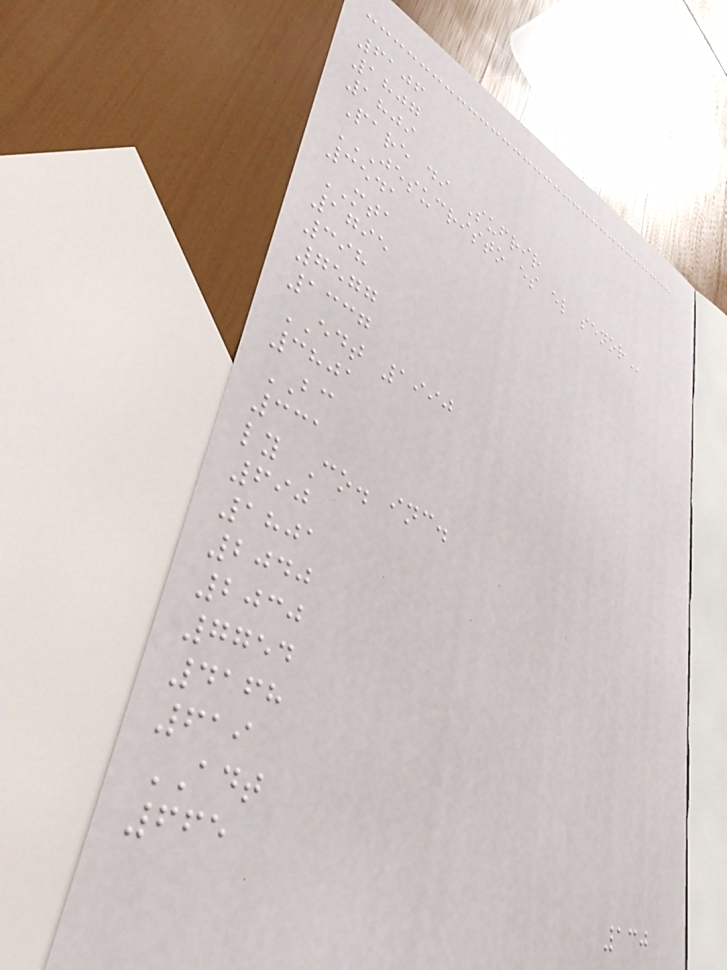6106
1807
1809
Pare di Sufrir
JESUCRISTO ES EL SENOR
3541
MTA
1795
398
7577
1337
EDT 1990
3801
BC
331
ly Co. inc.
690
1801
2040
2030
7754
4168
619
ADT
665
130
